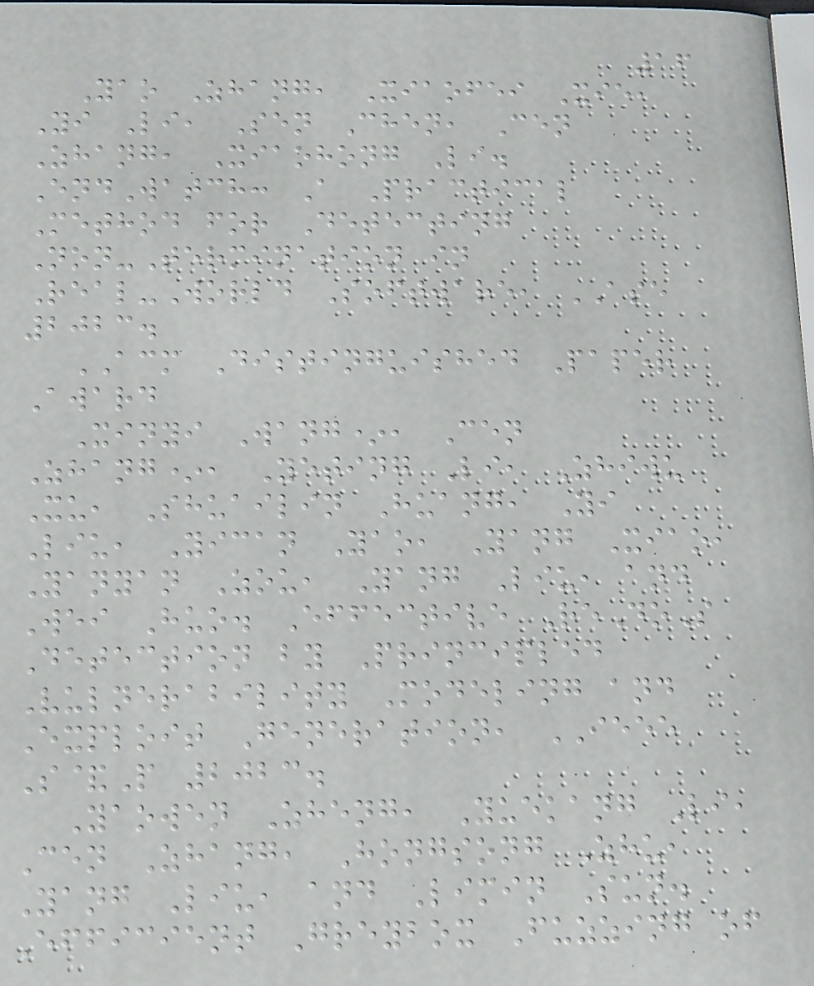16
Yao Zhang, Xiaofei Xie,
Yi Li, Sen Chen, Cen
Zhang, Xiaohong Li.
EndWatch: A Practical
Method for Detecting
Non-Termination in
Real-World Software, ASE
2023.
ACM Distinguished Paper
Award
Xinyi Wang*, Cen
Zhang*, Yeting Li, Zhiwu
Xu, Shuailin Huang, Yi
Liu, Yican Yao, Yang Xiao,
Yanyan Zou, Yang Liu, and
Wei Huo. Effective ReDoS
Detection by Principled
Vulnerability Modeling and
Exploit Generation, IEEE
S&P 2023.
Yaowen Zheng, Yuekang Li,
Cen Zhang, Hongsong Zhu,
Yang Liu, and Limin Sun.
Efficient Greybox Fuzzing of
